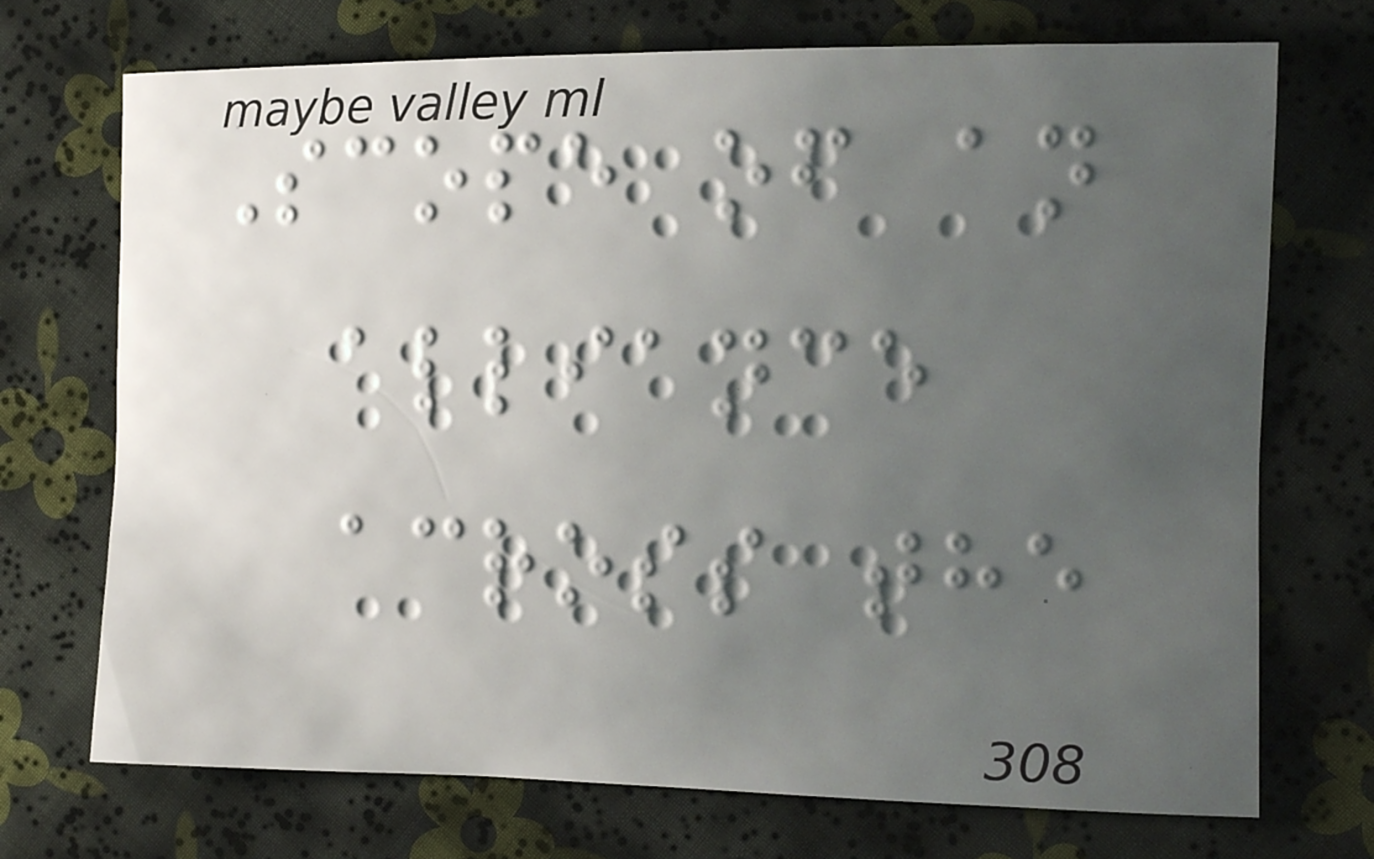Scope of an
alliance
across the
